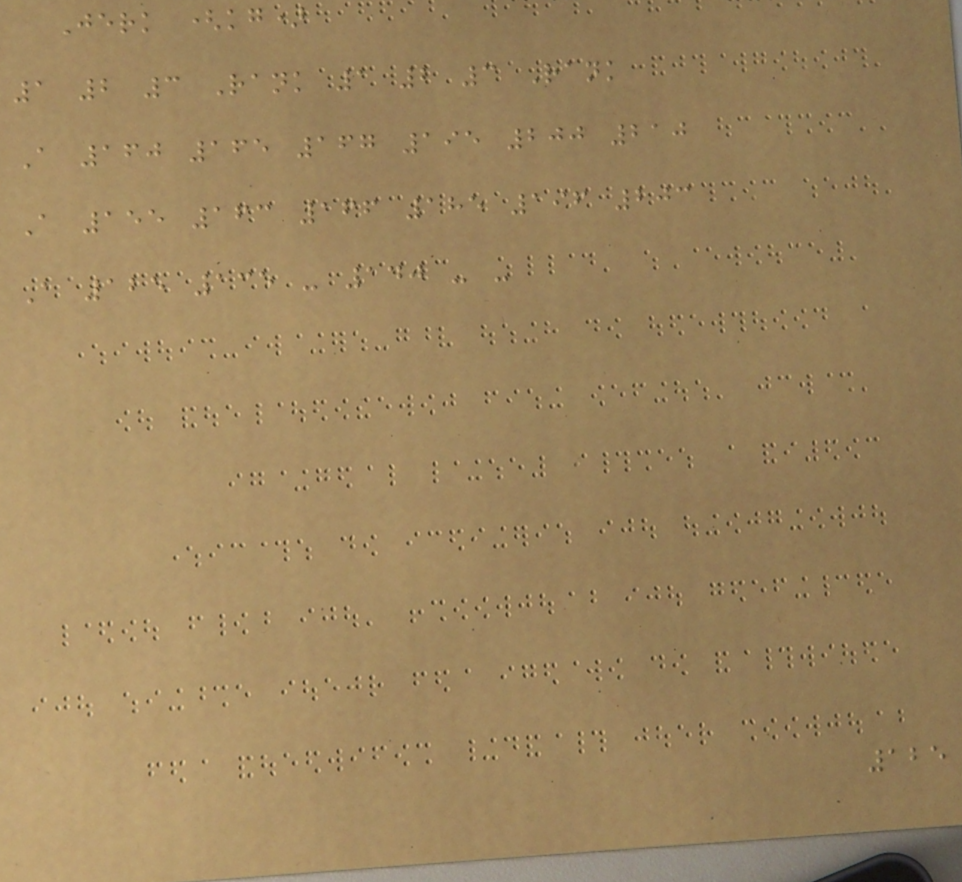Jerk (kg)
1 2 3 Rank 1 2 3 Rank
A 160 165 167 195 200 210
A 155 163 166 185 196 203
A 125 135 - 140 - -
125
